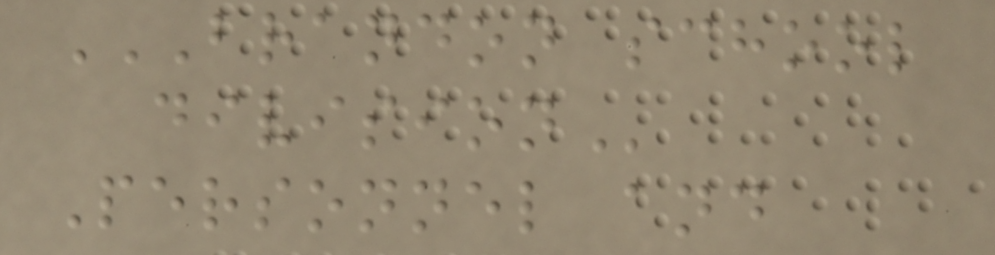BRANDON SCHOOL
DIVISION
Personnel and
